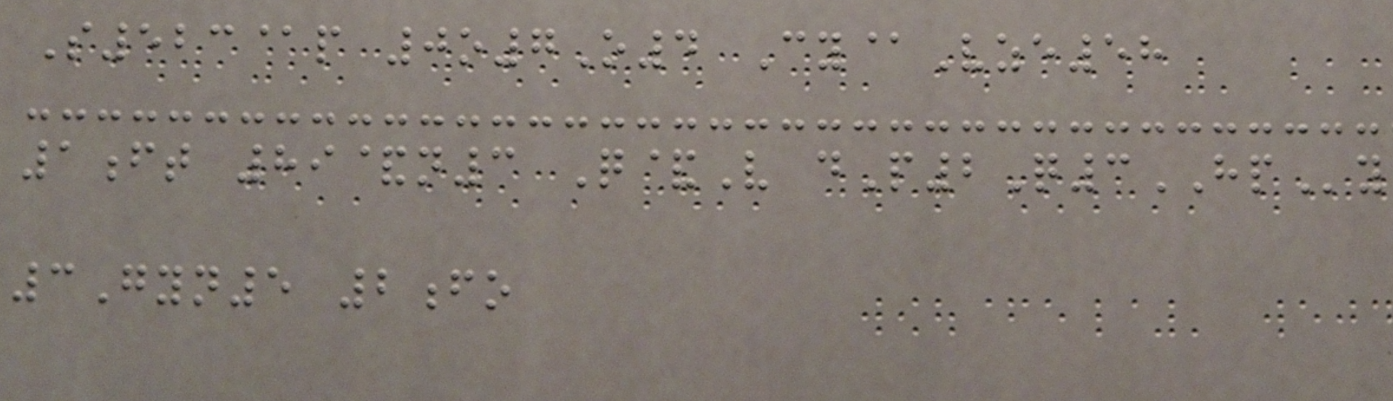S523@p 0o7O4 Cy@Vze58
1ft 89&n3 Q&V dP2Q3HPy
3Gyn5 2fo
